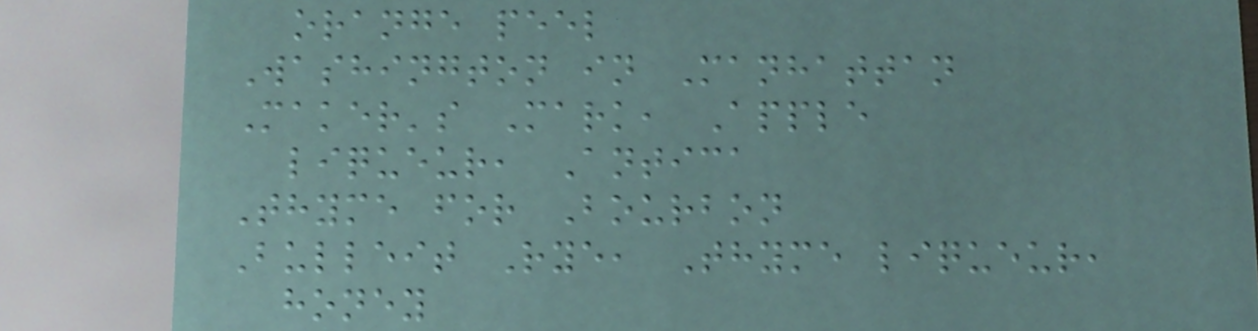orange peel
Washington in Manhattan
Maker's Mark, Apple
liqueur, Antica
Thyme for Bourbon
Bulleit Rye, Thyme liqueur,
honey
